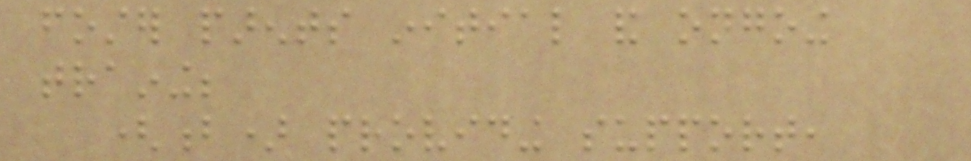foster parents initial and ongoing
training;
(b) providing support,
